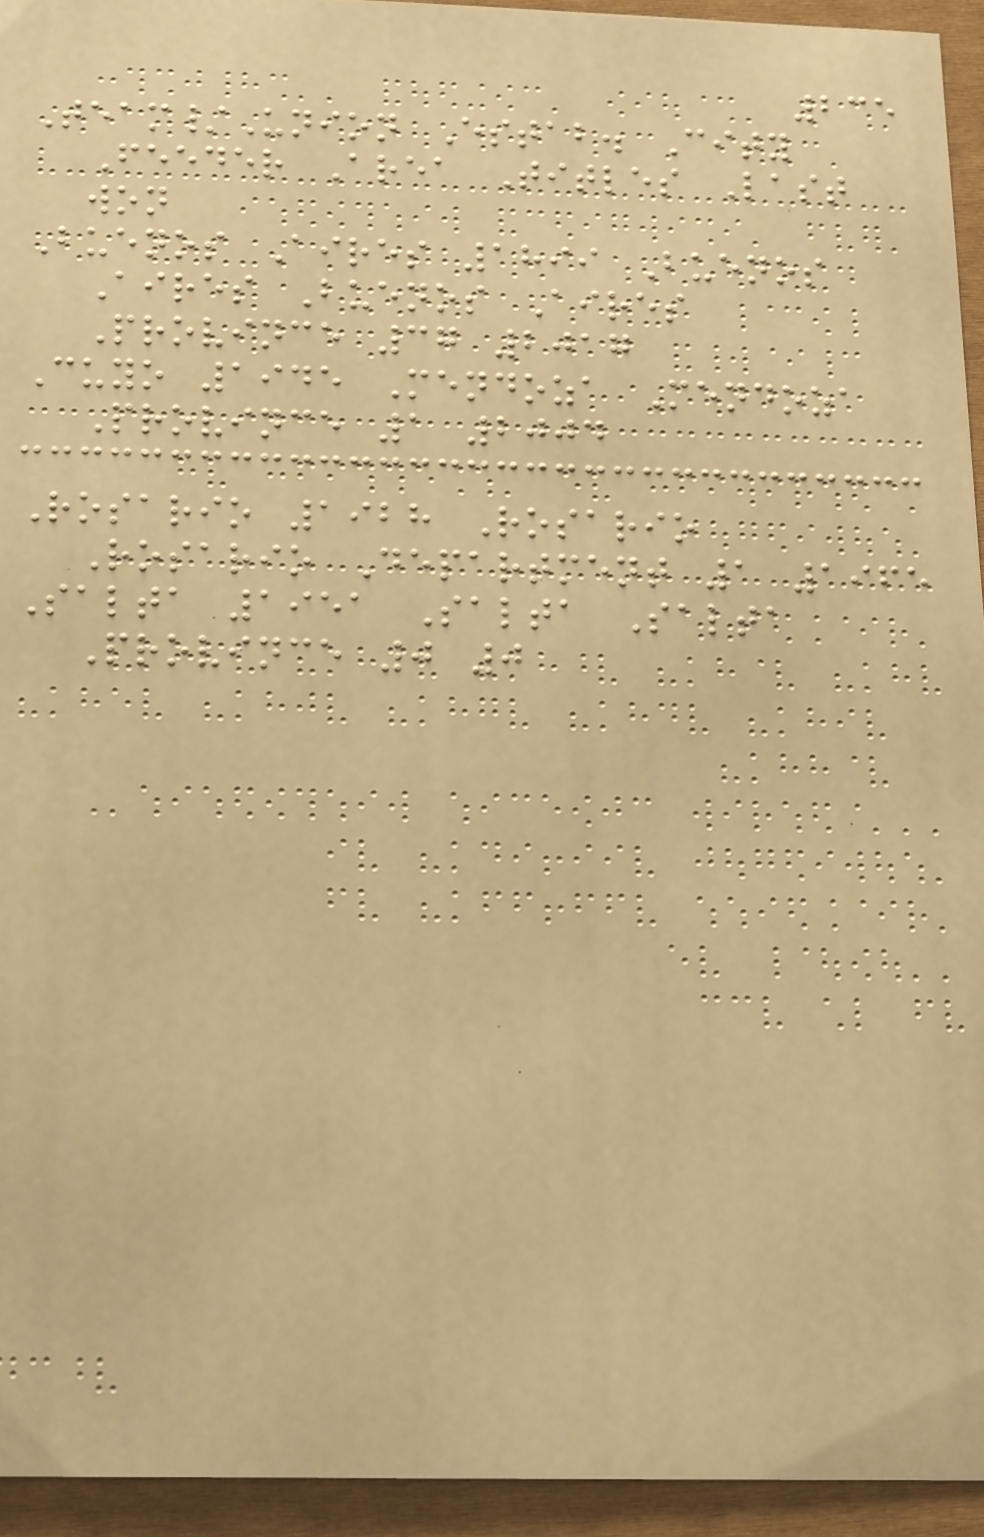235
Team/Union Estab. City
Feeder Area Titles Last
won
Buenos Aires 1899 Buenos
Aires Buenos Aires
Province 37 2017
Cuyo 1945 Mendoza Mendoza
Province 1 2004
Rosario 1928 Rosario
Rosario Department 1 1965
Salta 1951 Salta Salta
Province 0 0
